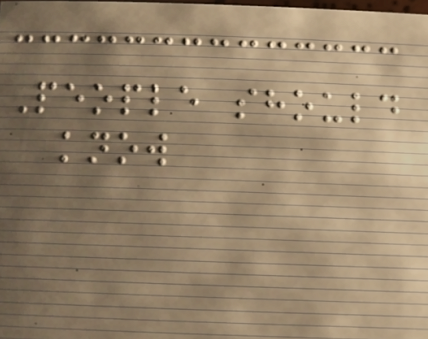People should
know
